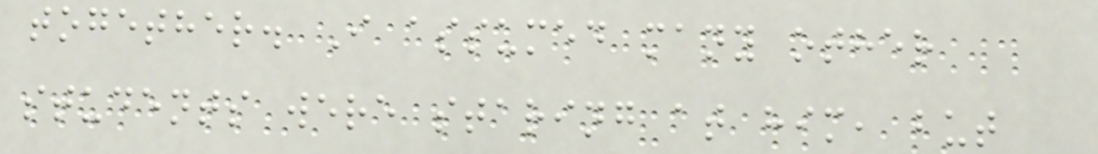together. I assumed many other
students were staring at him, but
